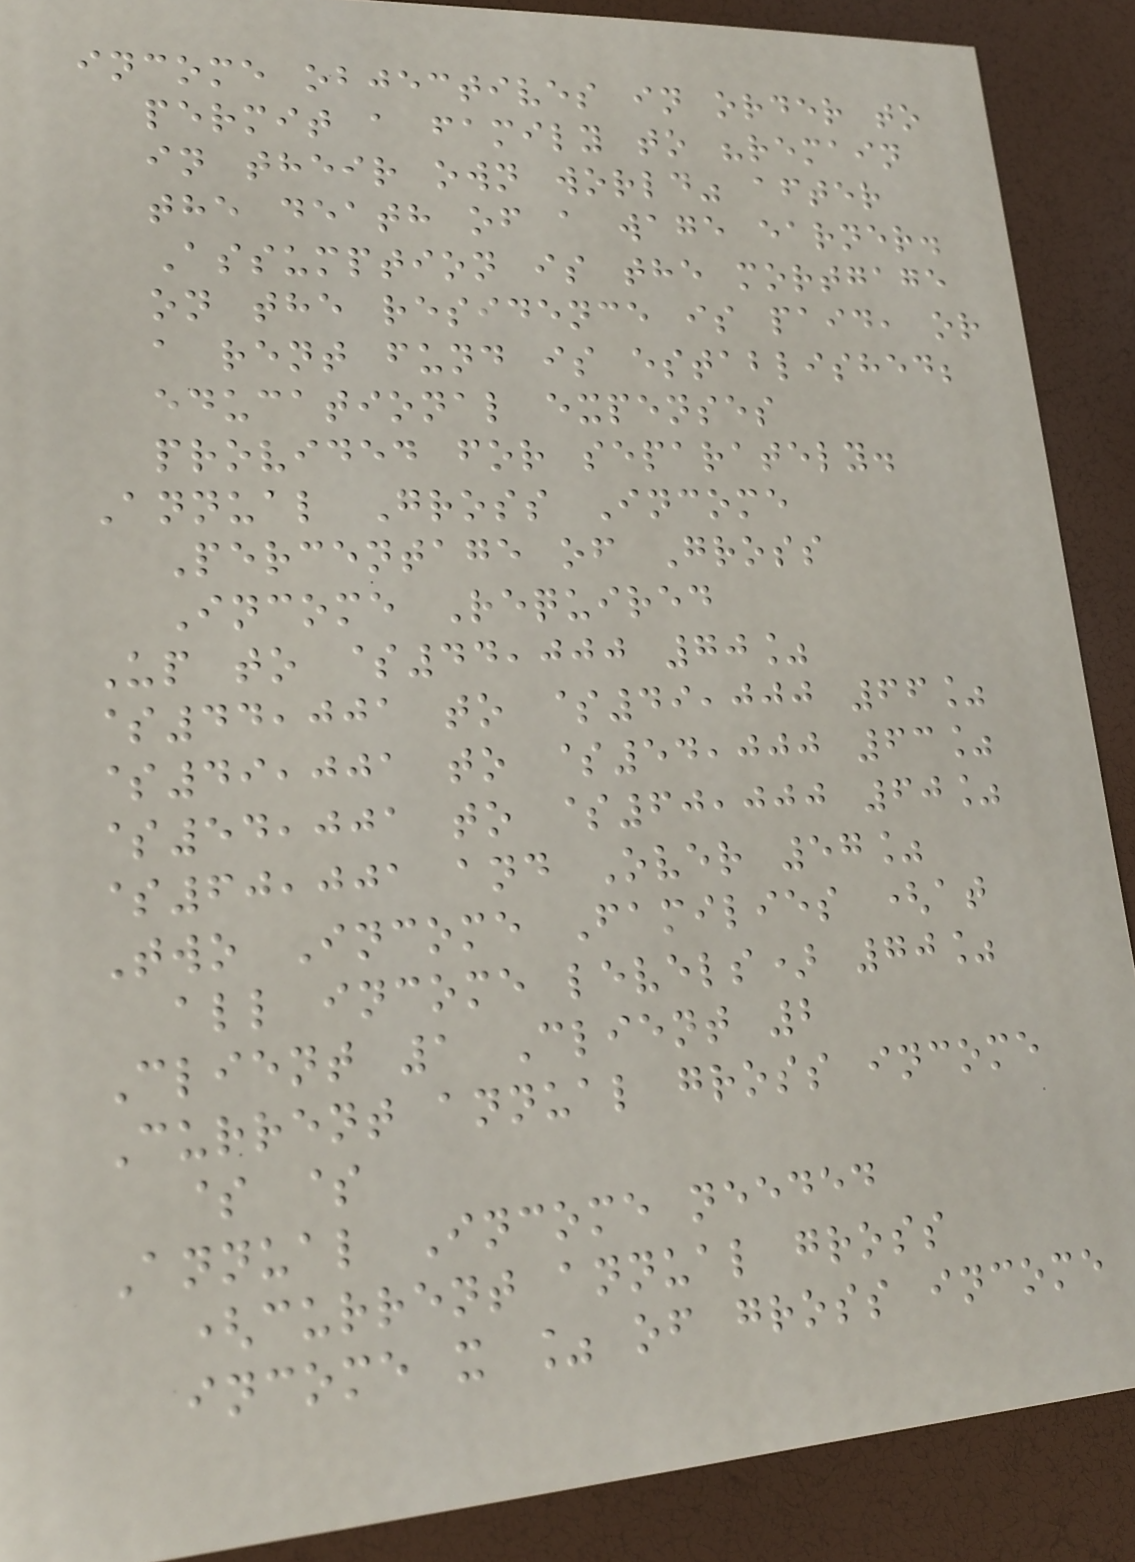income objectives in order to
permit a family to "remain
in their own world" after
the death of a wage earner.
Assumption is the mortgage
on the residence is paid, or
a rent fund is established;
educational expenses
provided for separately.
Annual Gross Income
Percentage of Gross
Income Required
Up to $44,000 70%
$44,001 to $49,000 66%
$49,001 to $54,000 63%
$54,001 to $60,000 60%
$60,001 and Over 57%
Two Income Families (at
all income levels) 70%
Client 1 Client 2
Current annual gross income
$ $
Annual Income needed
(current annual gross
income x % of gross income
